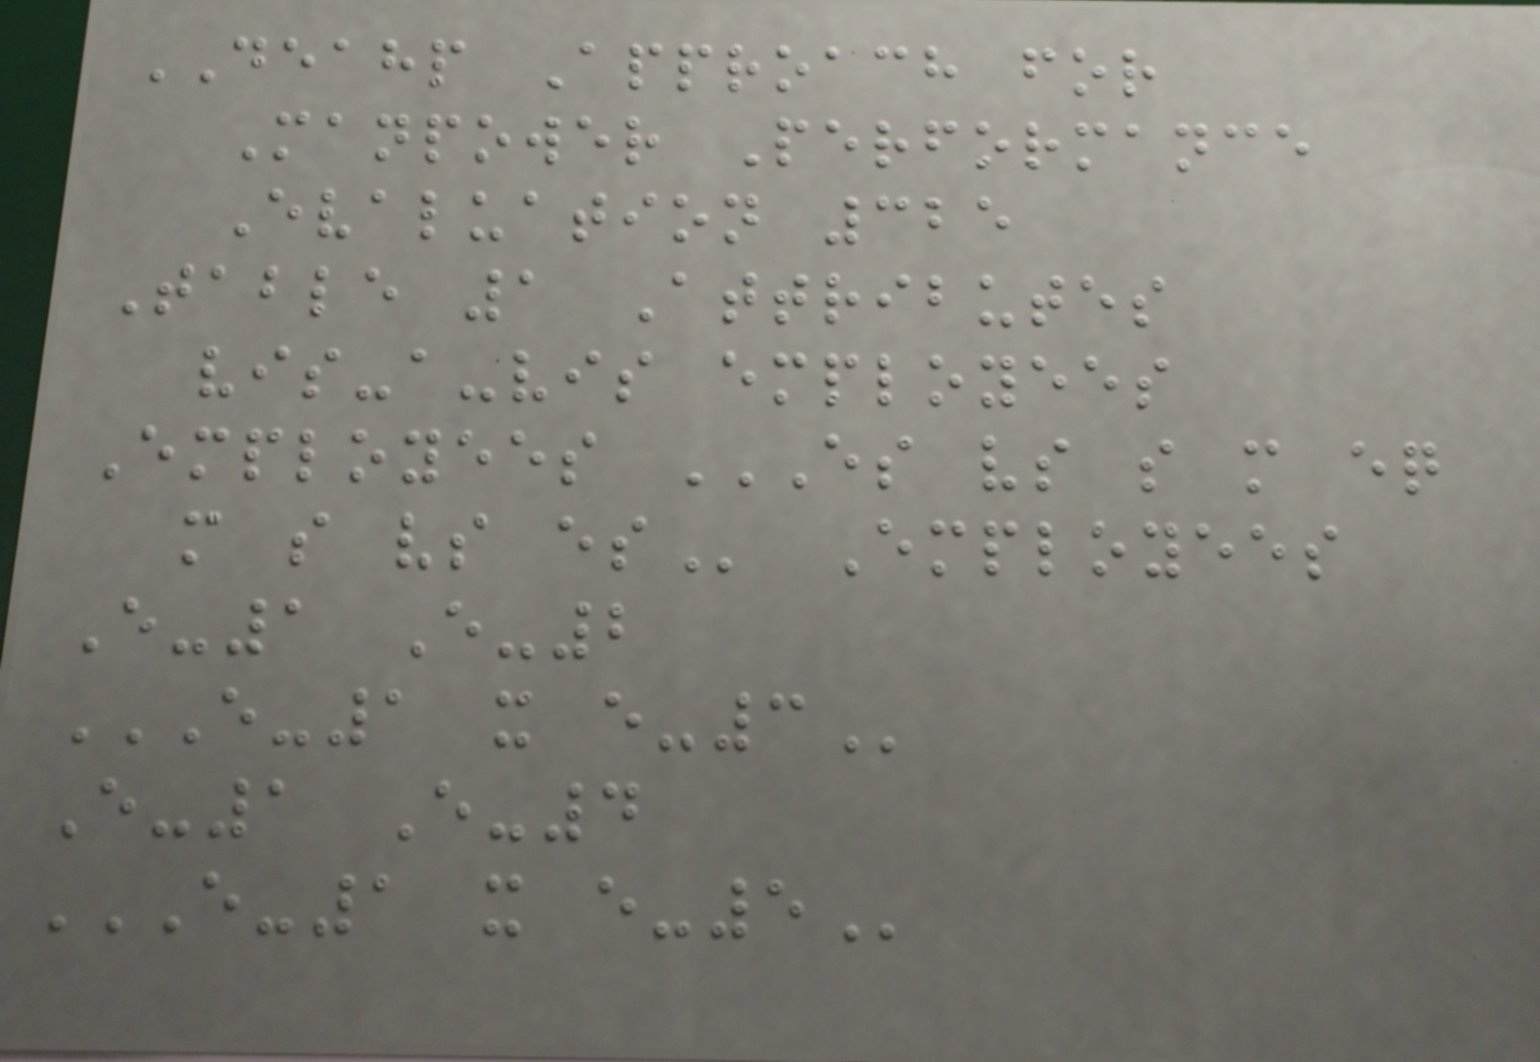DEAHP Approach for
Manpower Performance
Evaluation 325
Table 1 Attributes
vis-a-vis employees
Employees ES VS S M EQ
M S VS ES Employees
E-1 E-2
E-1 X E-3
E-1 E-4
E-1 X E-5
